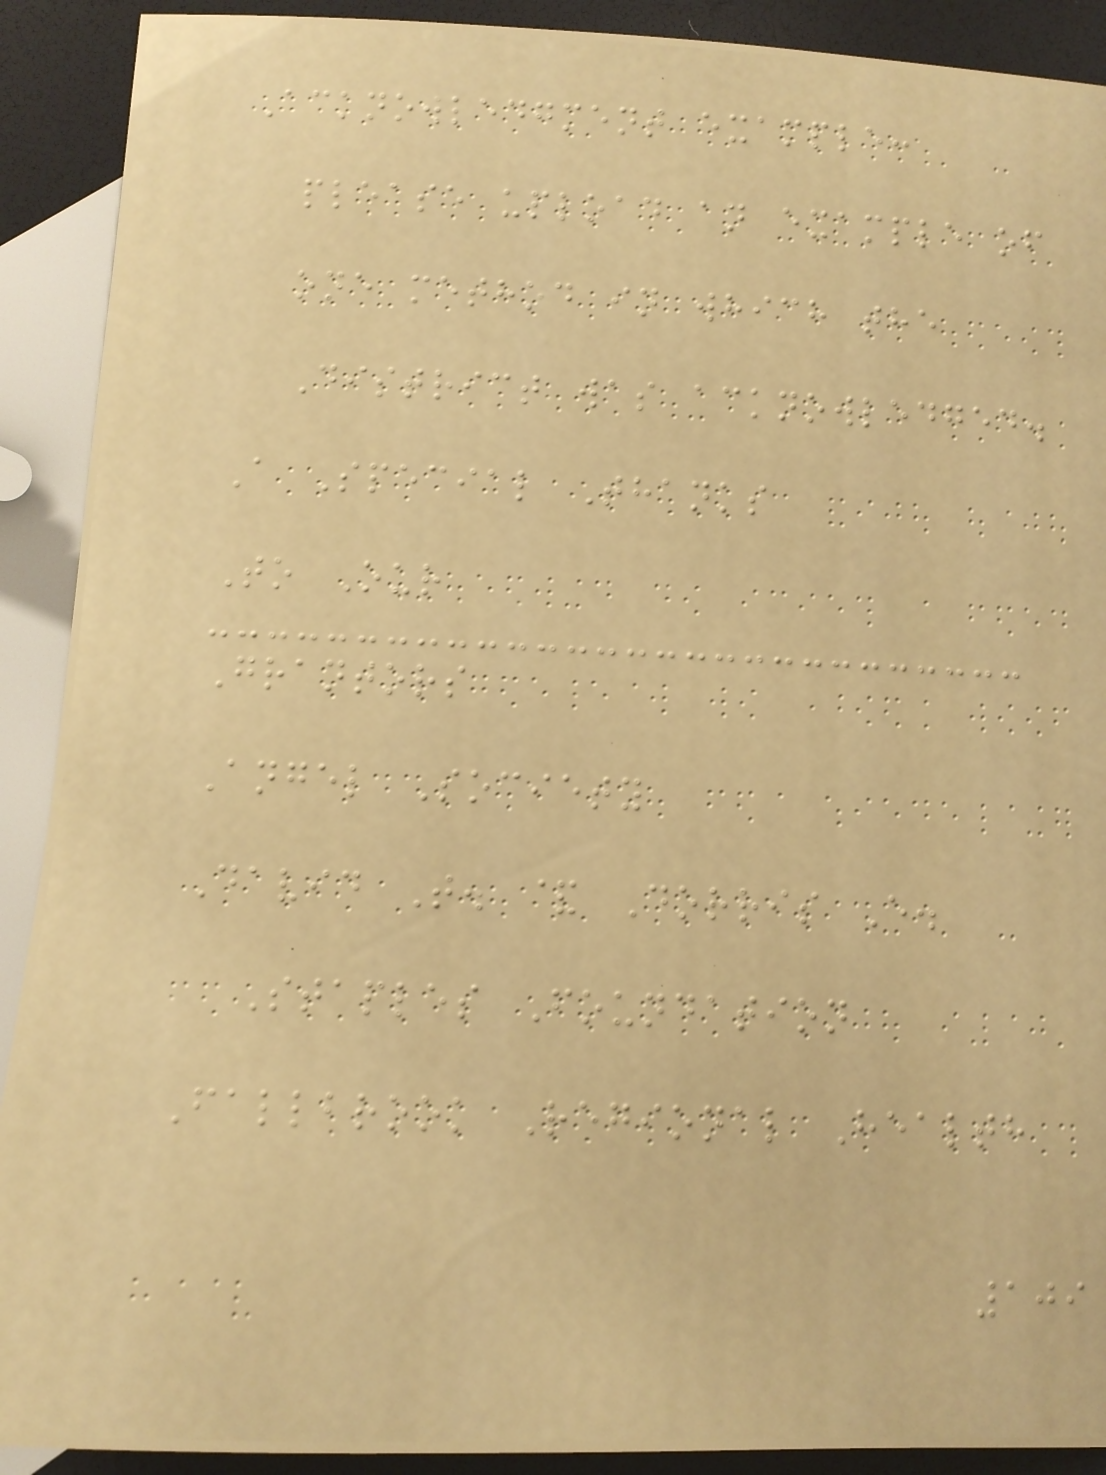Acknowledgment example:
please upload an example of
one method in which the
District was acknowledged.
A Special Thanks
To Our
Grantors
Angel Society
David T. & Dorris E.
Staples Foundation
Fallbrook Regional Health
109
